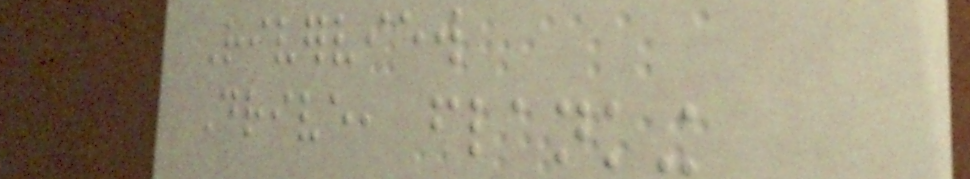Riverview
Drive, flanking
